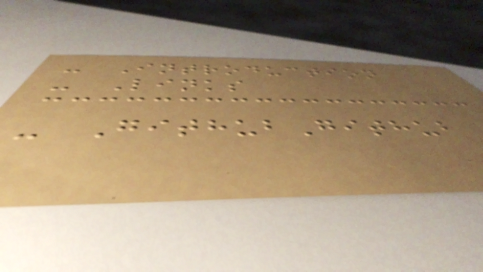- Introduction
- Links
- GithubGithub
